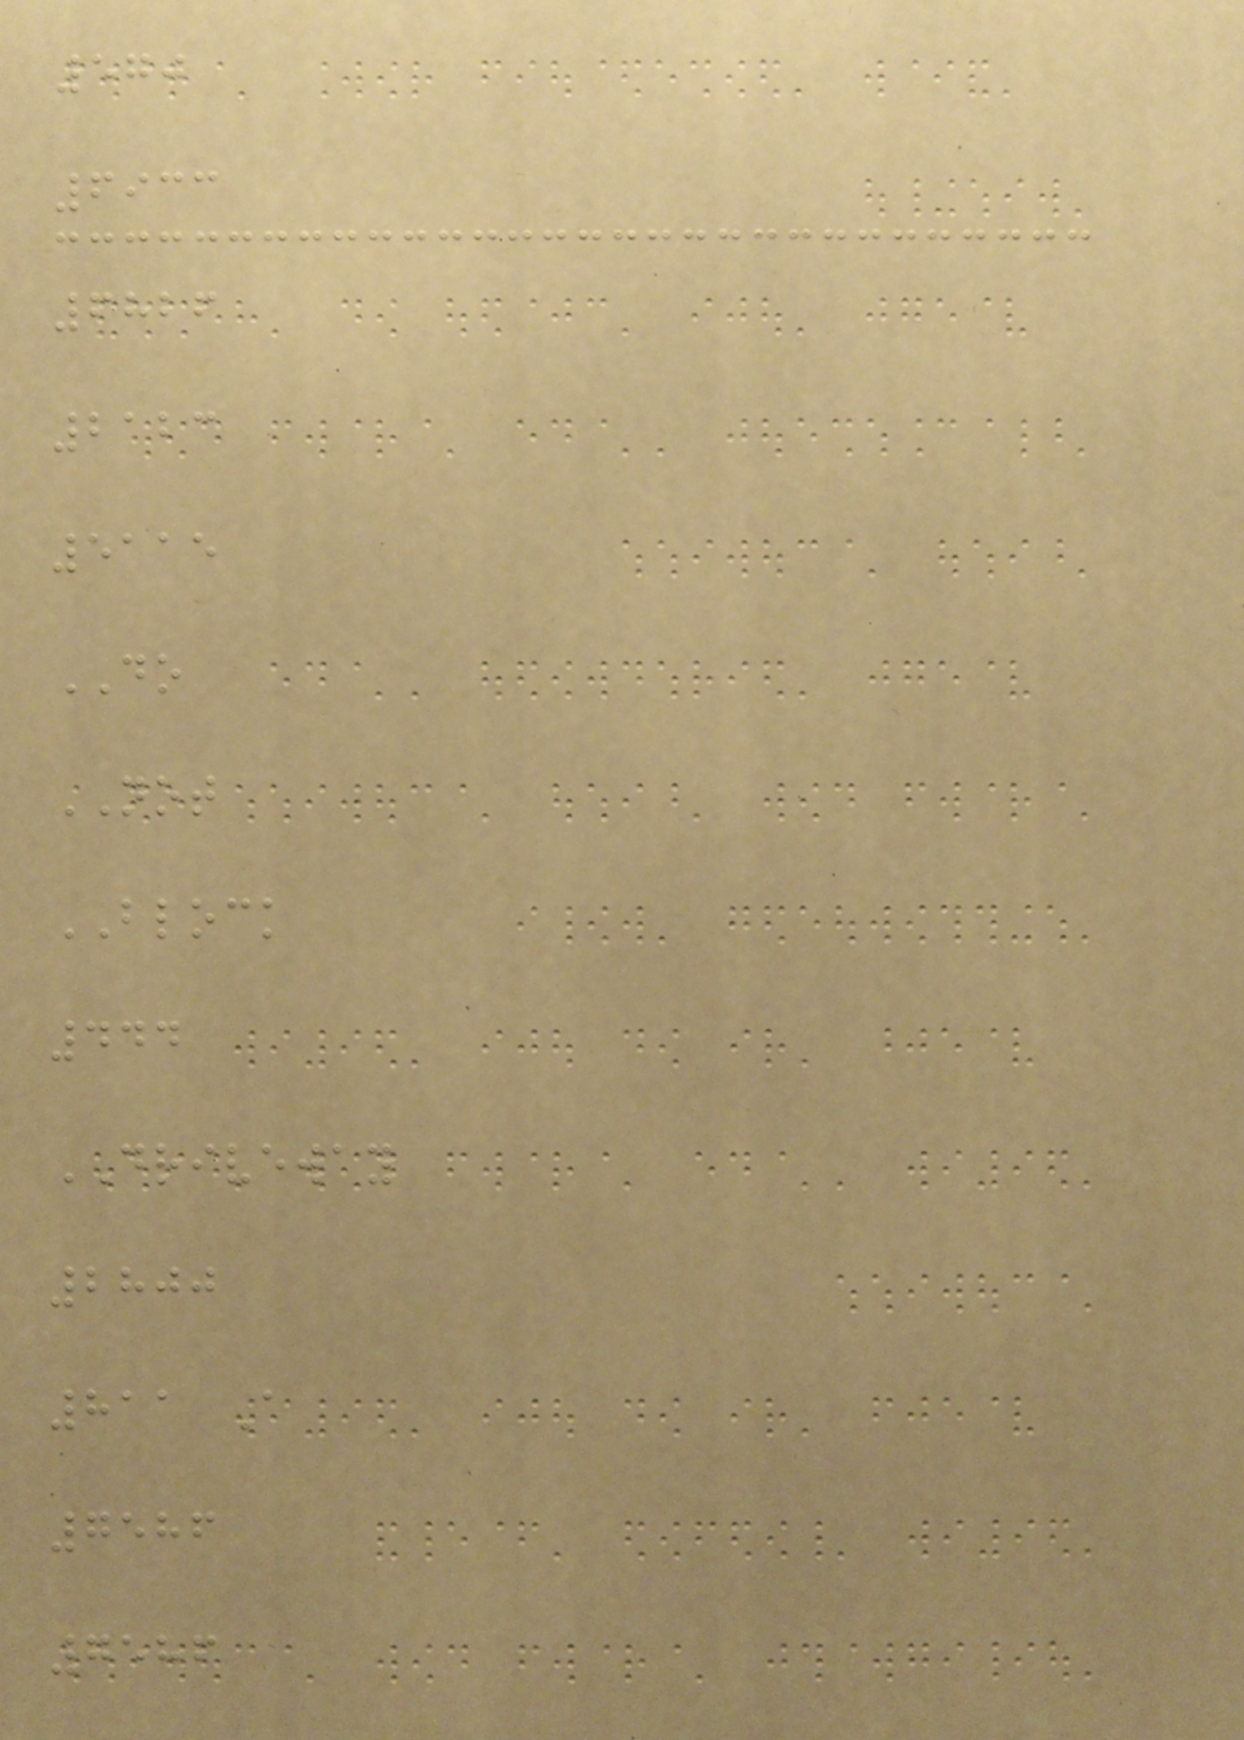570
6933
6826
2123
5115
DO
NOT
BLOCK
444
DRIVEWAY
2800
811 A
7586
7586
